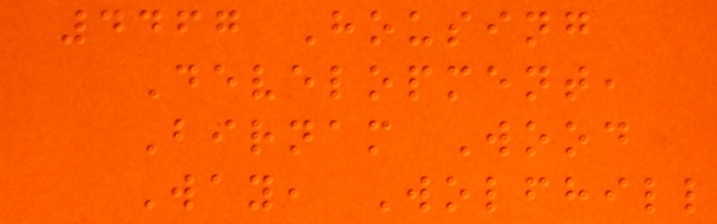4467 Housing
Development,
Birnam Wood
Way, Wolfhill
